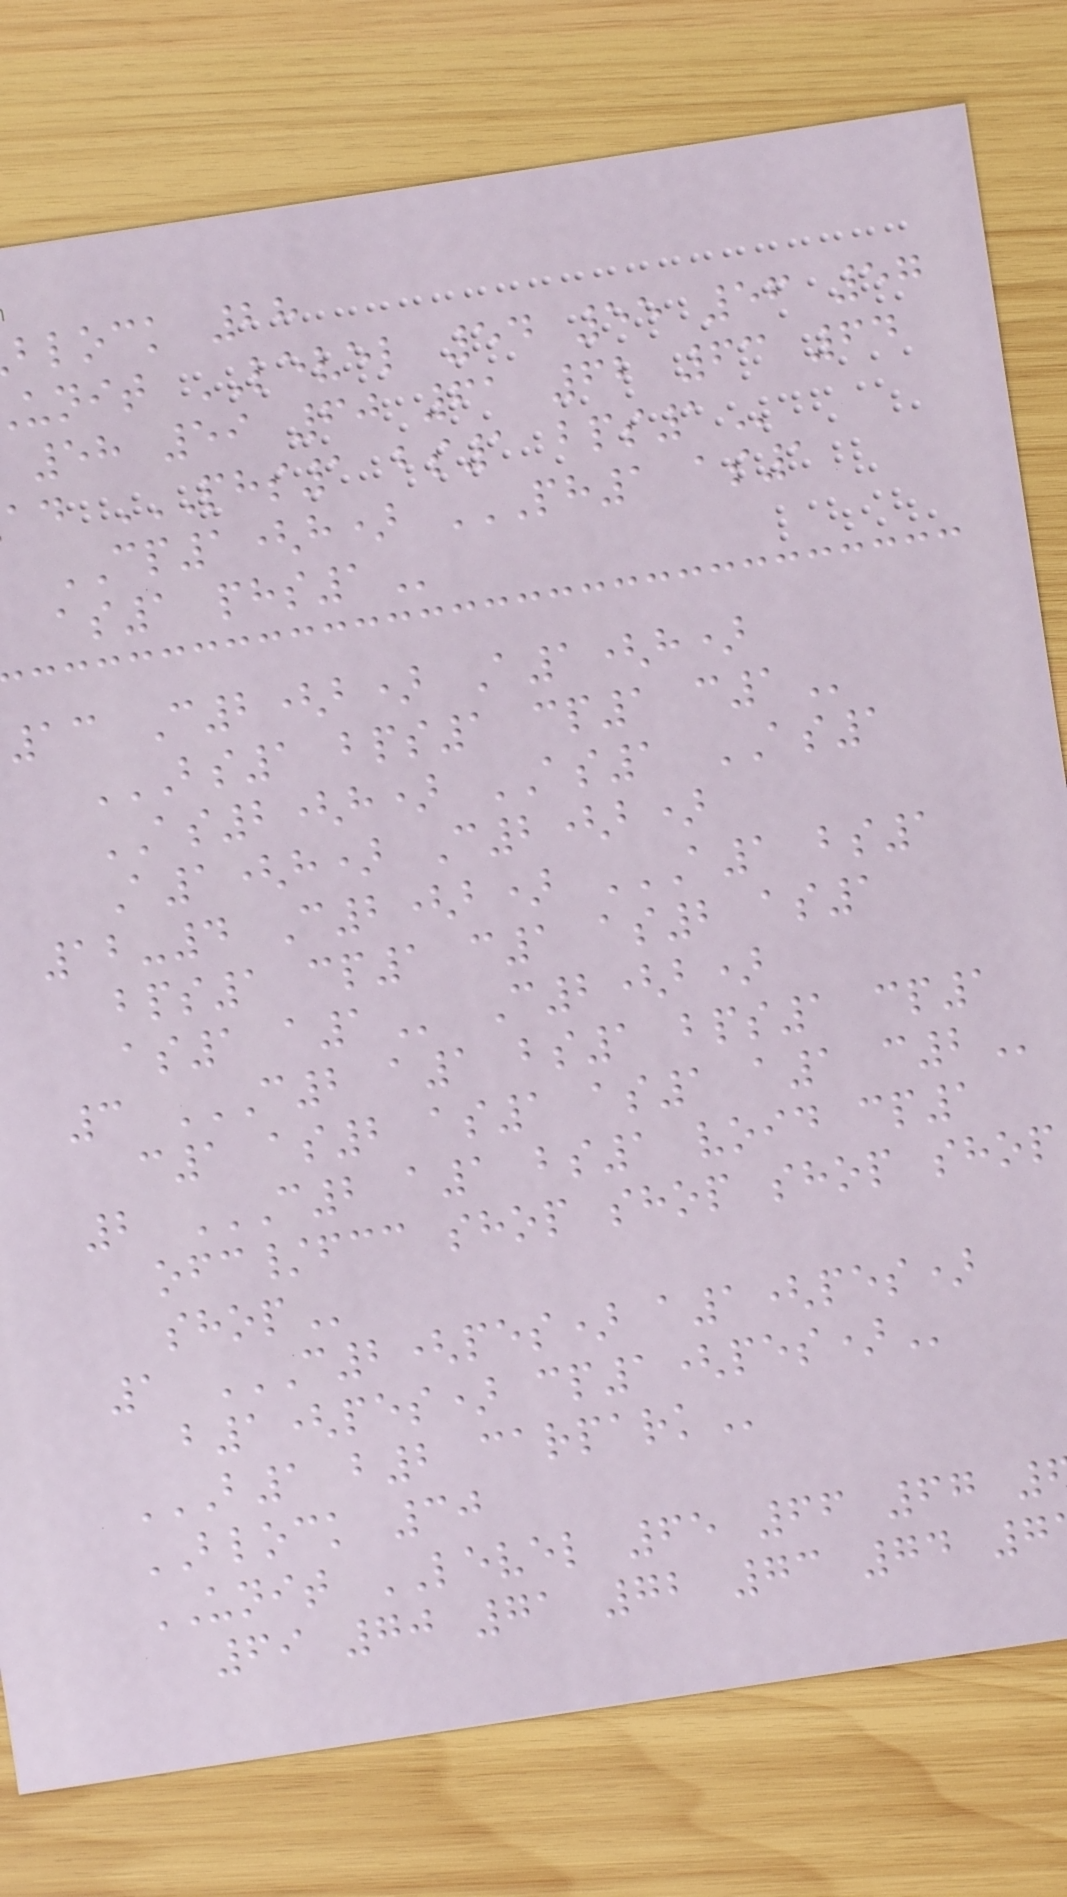block 28
unit LEVEL 54 55 56 57
58 59 60 61 62 63 64
ad PHS1 BS1 BPS1
CP1(h) PH1 AS1
as1
13 C2(b) A1(h)
BS1 BPS1 CP1 C1
AS2(h) AS1 AS1
A1(h) C2(b)
12-4 C2(b) A1 BS1
bps1 cp1 c1 as2 as1
3 C2 A1 BS1 BPS1 CP1
c1 as2 as1 as1 a1
2 C2 A1 BS1 VOID CP1
ofc/fcc shop shop shop shop
1 C2(PES) A1(PES)
b1(pes)
B1 B2 CARPARK
BLOCK 30
UNIT LEVEL 65 66 67
69 70 71 72 73 74 7
